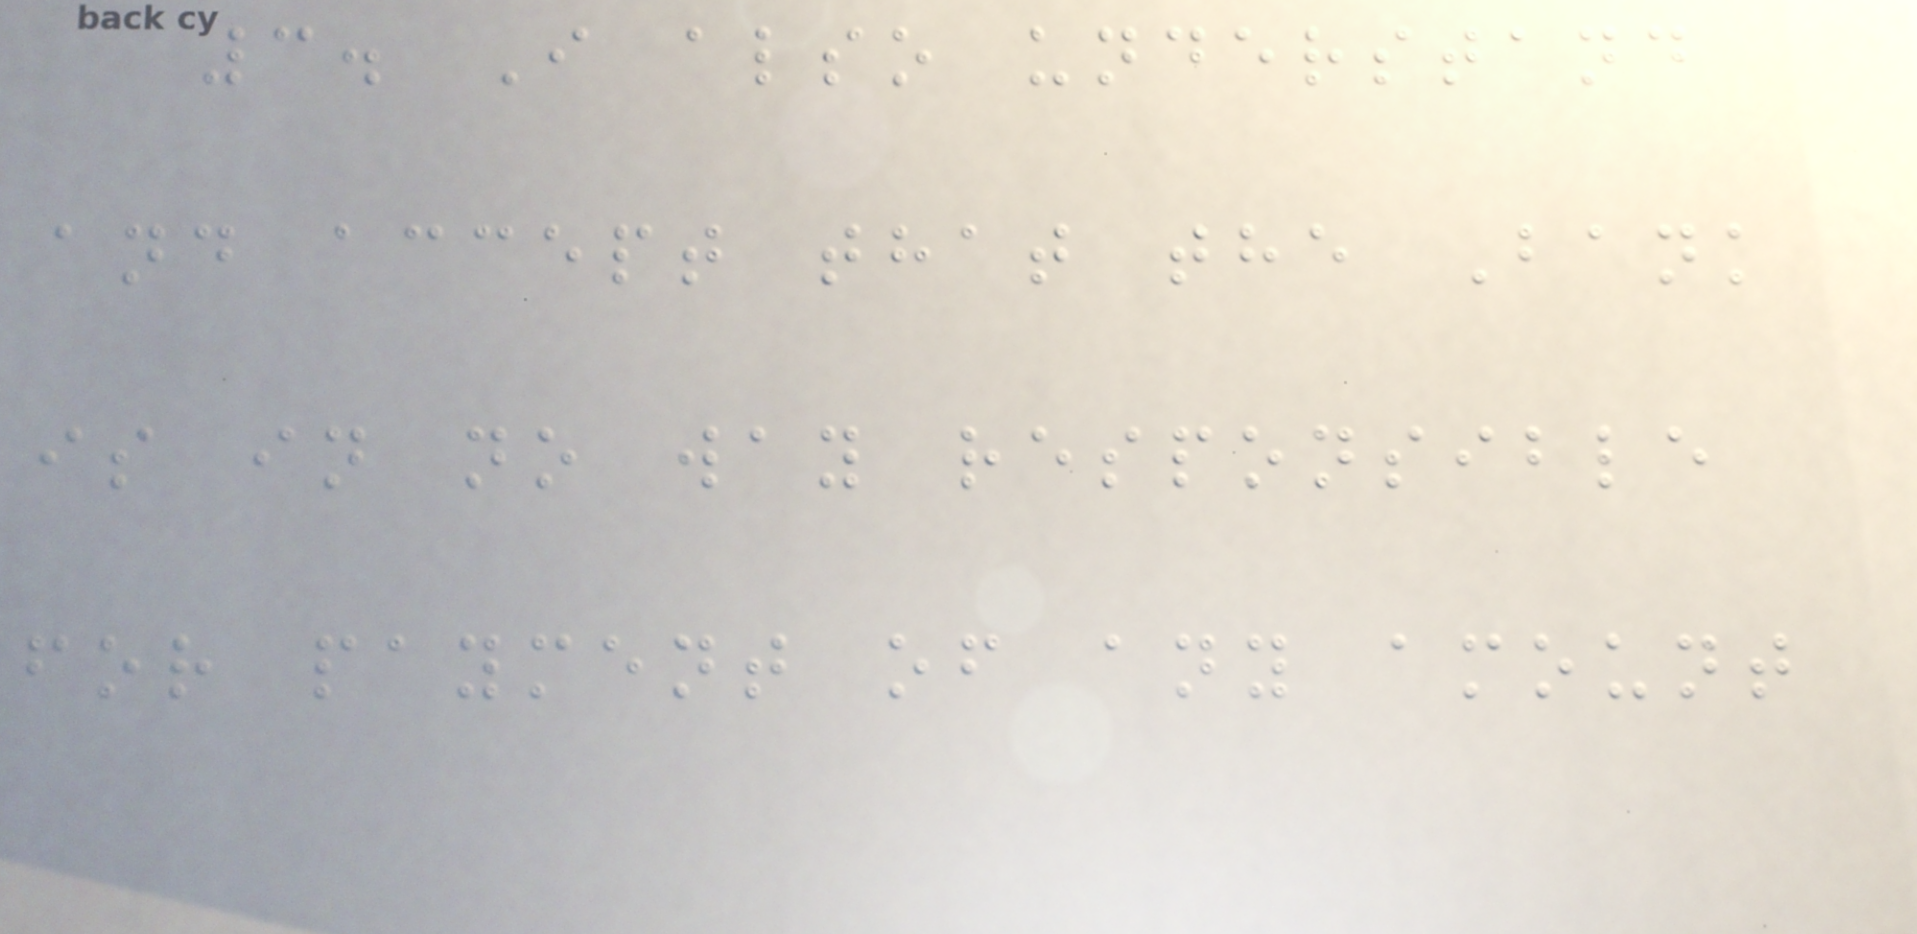3. I also understand
and accept that the Bank
is in no way responsible
for payment of any amount
